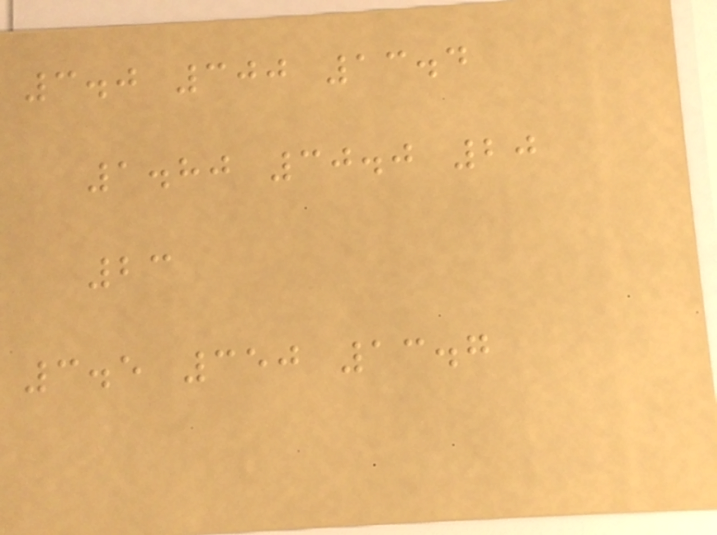3.0 300 13.4
1.80 30.0 20
23
3.5 350 13.7
